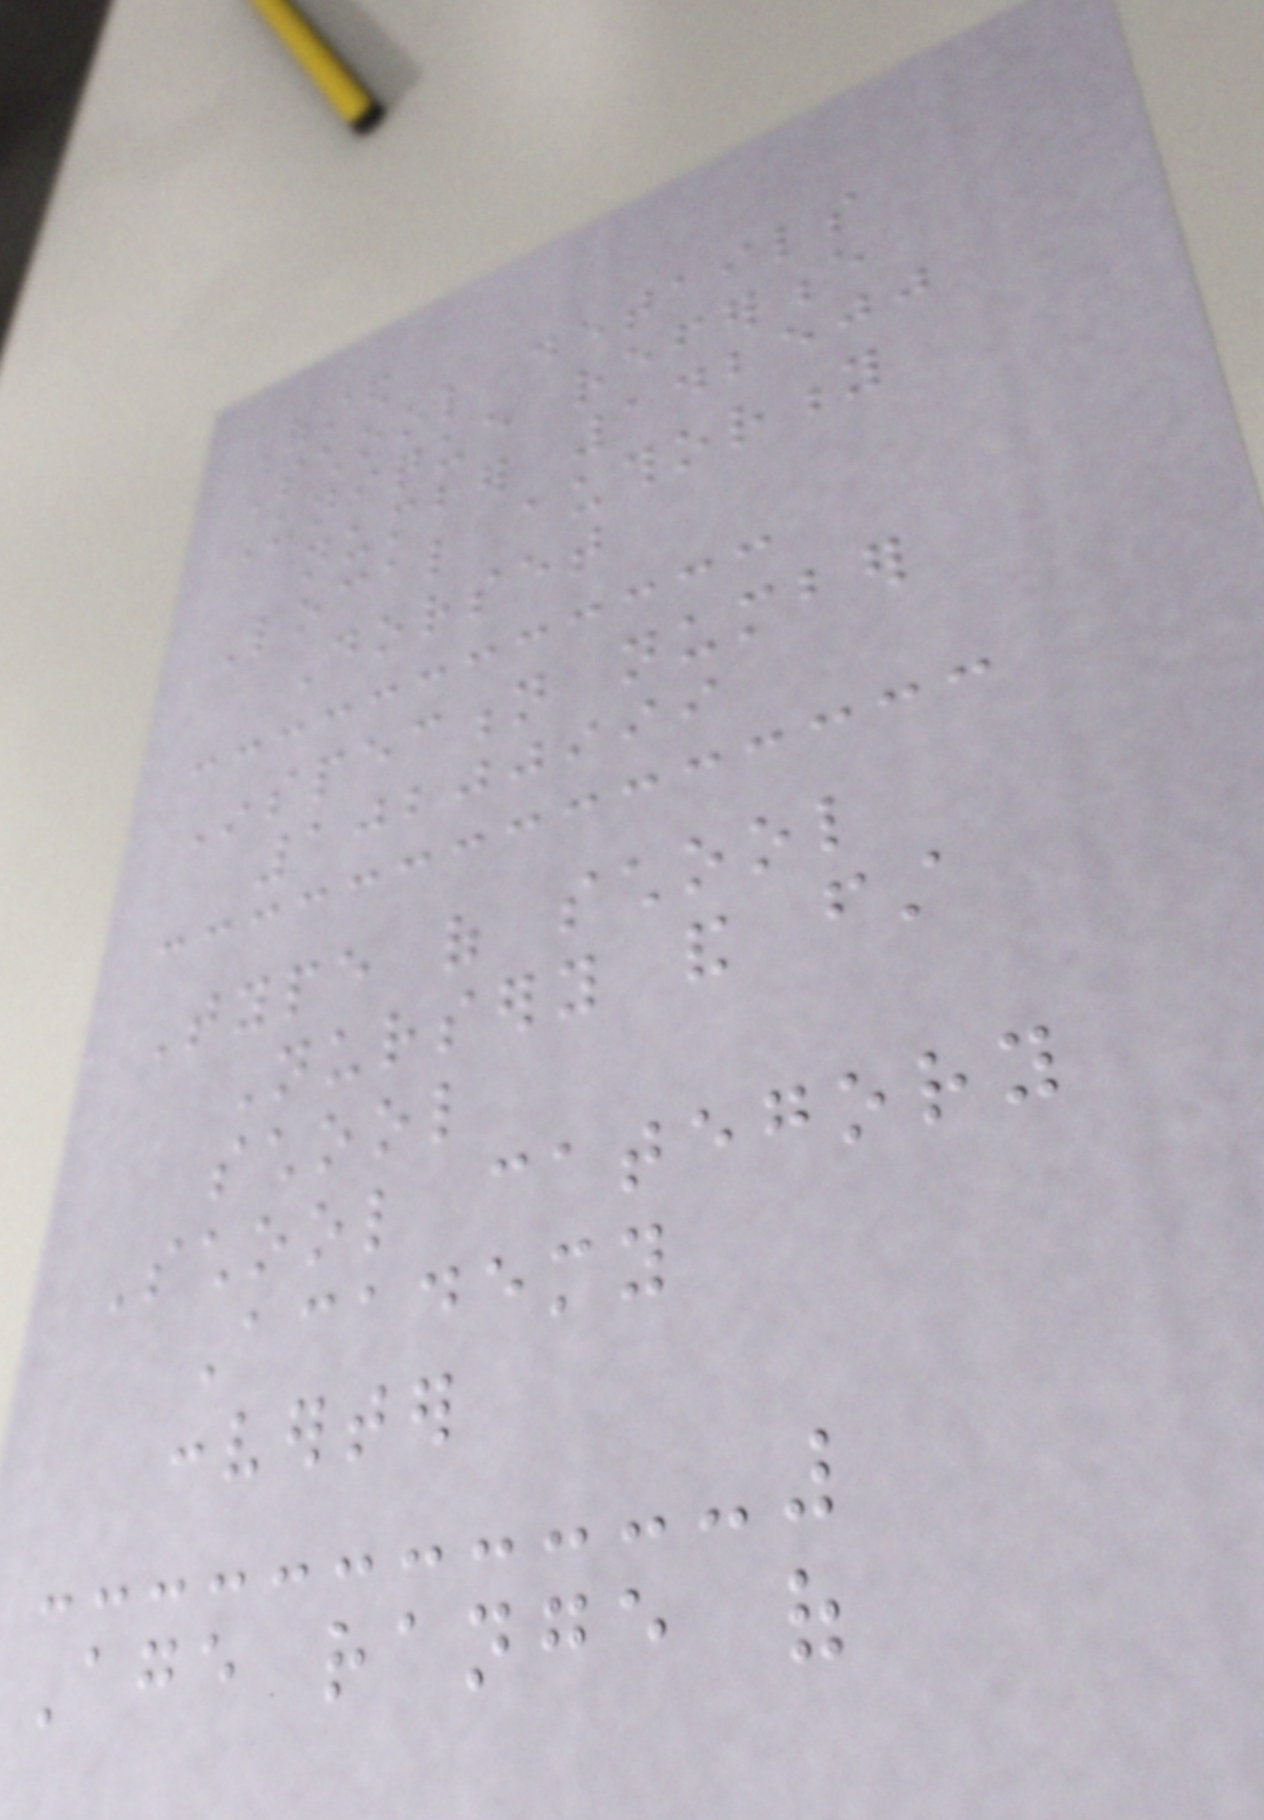Ofsted
School details
Unique reference
number 142500
Local authority
Dorset
Inspection number
10200999
Type of school
Nursery and first
school
School category
Academy
converter
Age range of
